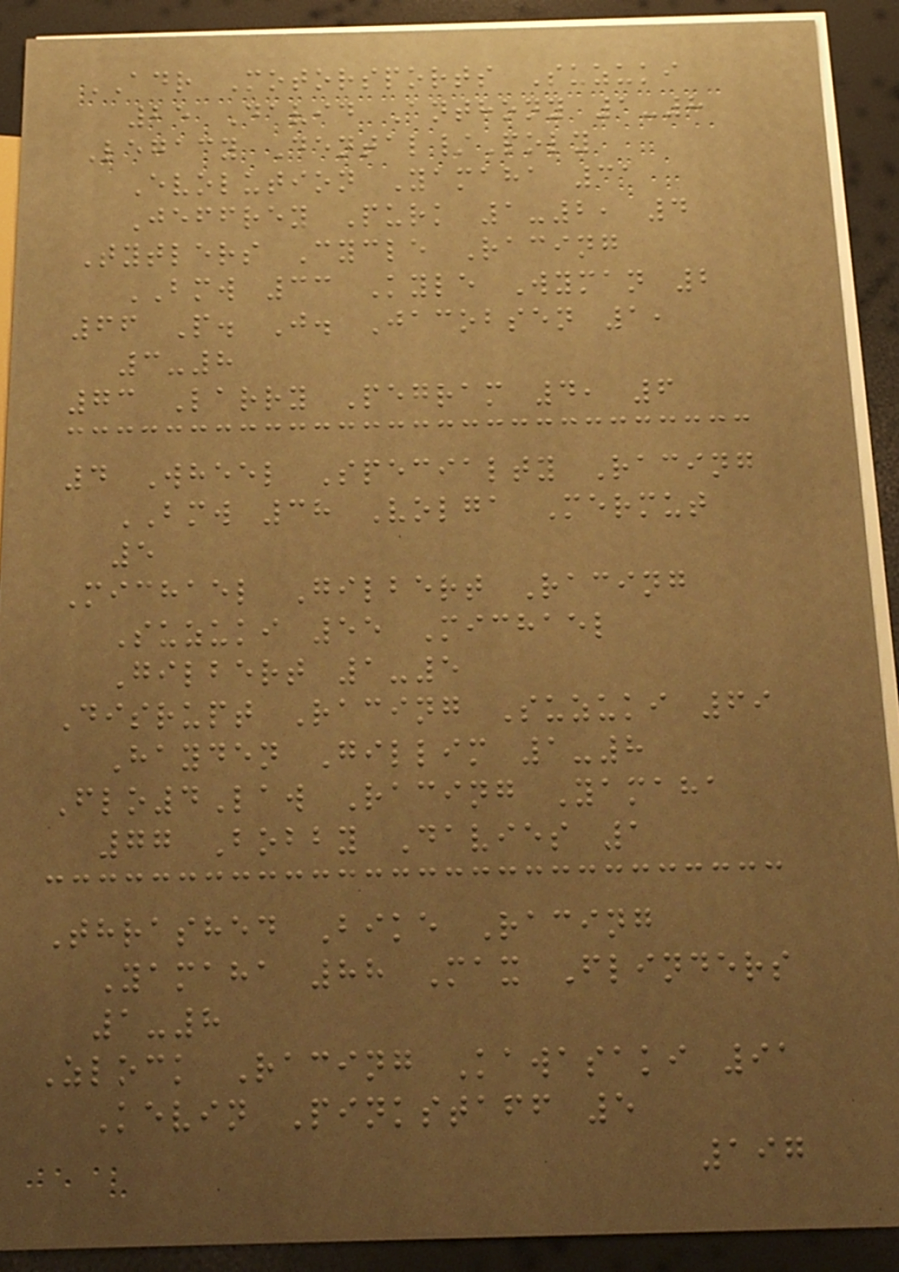ADR Motorsports Suzuki
25 David Anthony 1-8
Legacy Dental/Poly
Evolution Yamaha 31
Jeffrey Purk 1-2, 4
Tytlers Cycle Racing
BMW 33 Kyle Wyman 2
66 P. J. Jacobsen 1,
3-8
73 Larry Pegram 4, 6
4 Wheel Specialty Racing
BMW 38 Volga Mermut
5
Michael Gilbert Racing
Suzuki 55 Michael
Gilbert 1-5
Disrupt Racing Suzuki 69
Hayden Gillim 1-8
Flo4Law Racing Yamaha
77 Bobby Davies 1
Thrashed Bike Racing
Yamaha 88 Max Flinders
1-8
Zlock Racing Kawasaki 91
Kevin Pinkstaff 5
197
